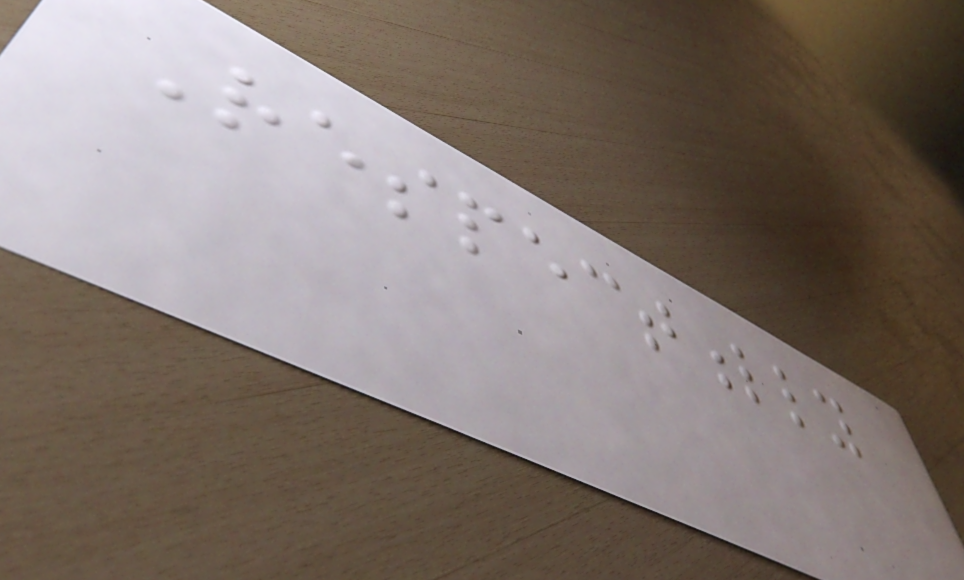Respectfully
